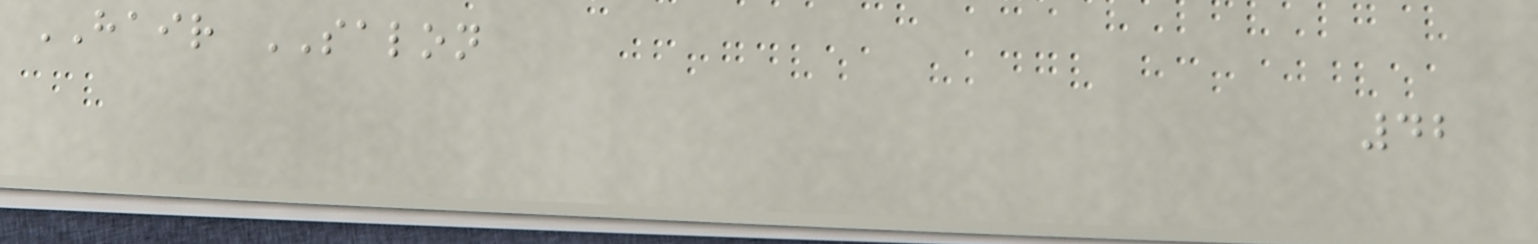HAIR SALON
42
